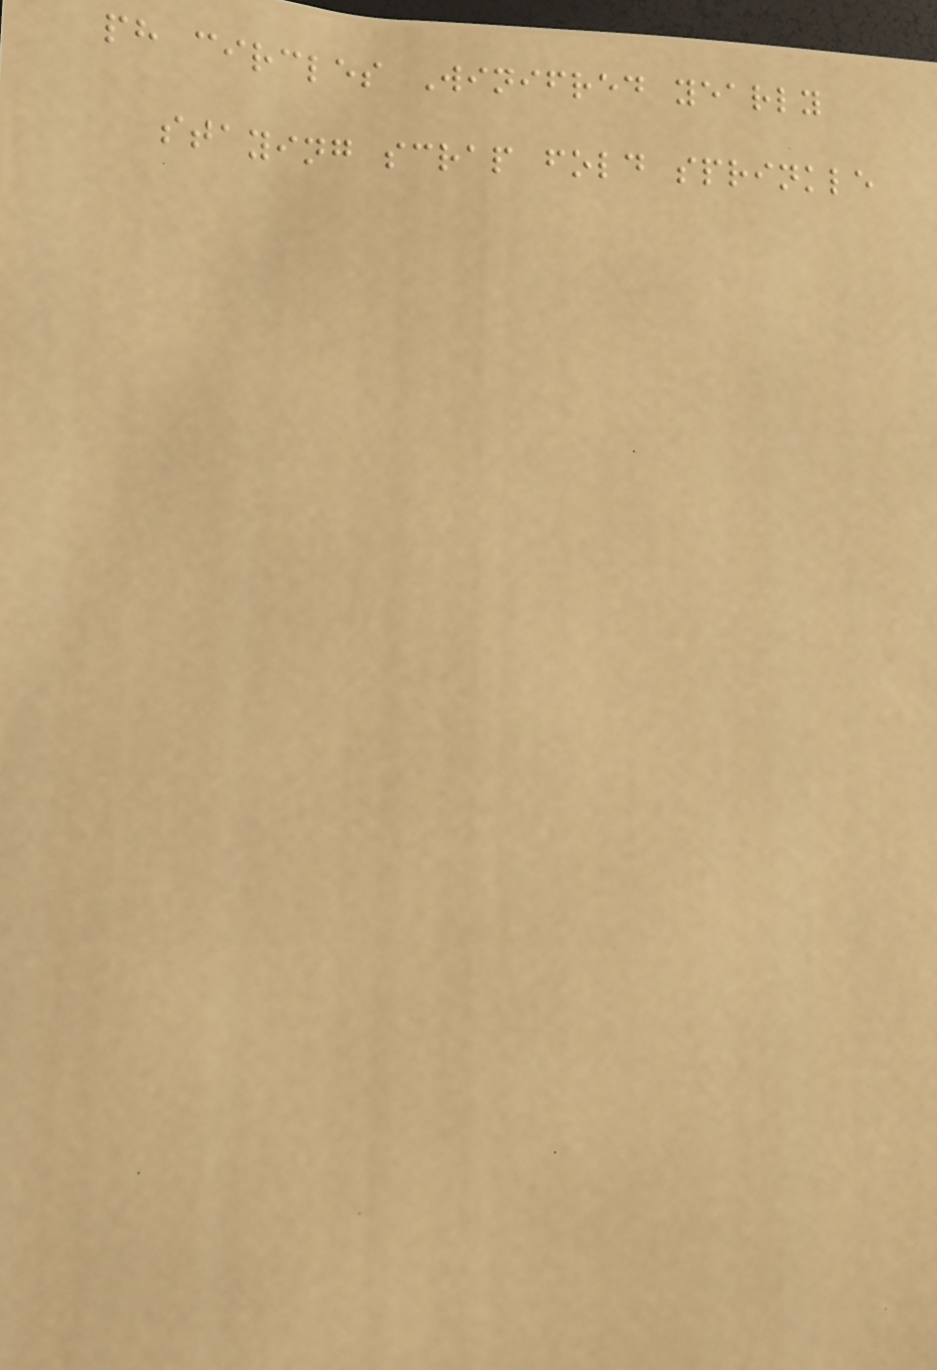ph circles Winifred yearly
staying scrap fold sprinkle
